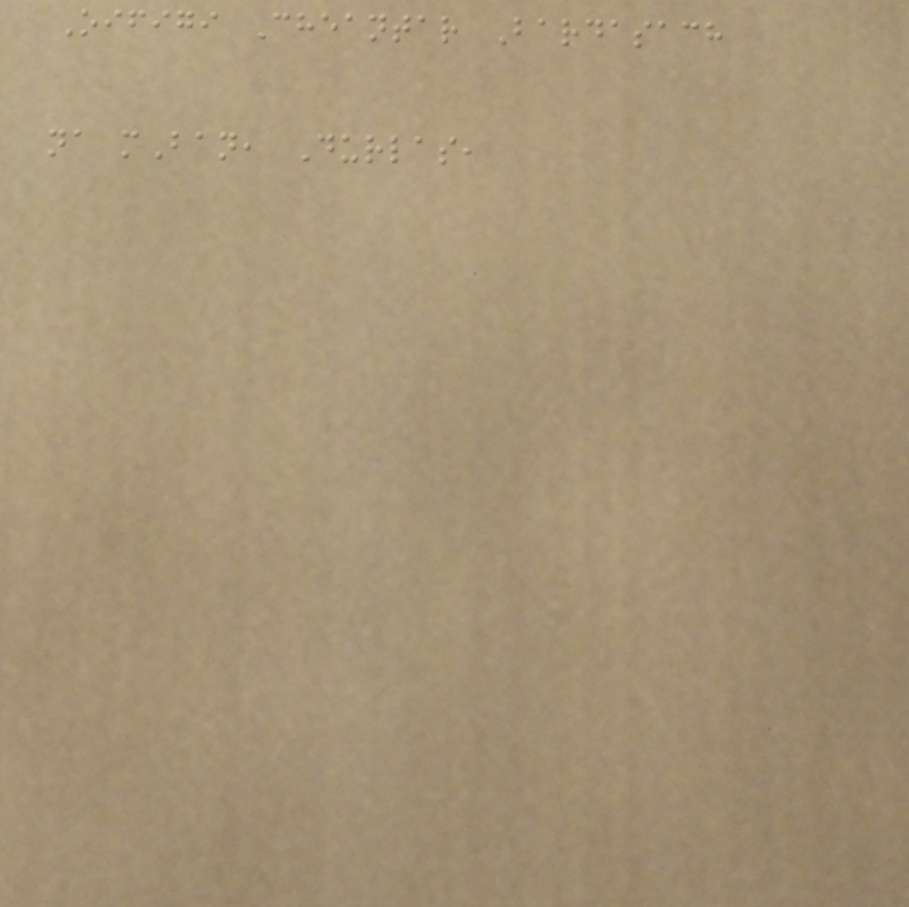Oifigi Cheantar Bardasach
na mBan, Durlas,
